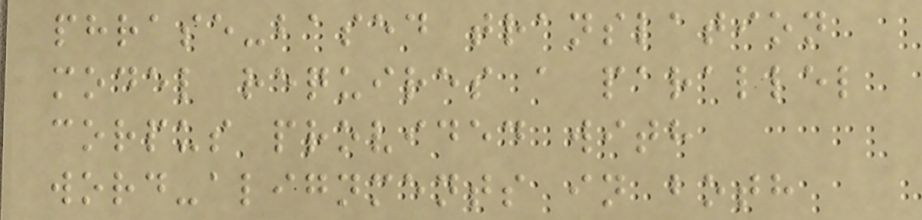phrase-based translation
model requires a parallel
corpus provided with
word-alignments in both
